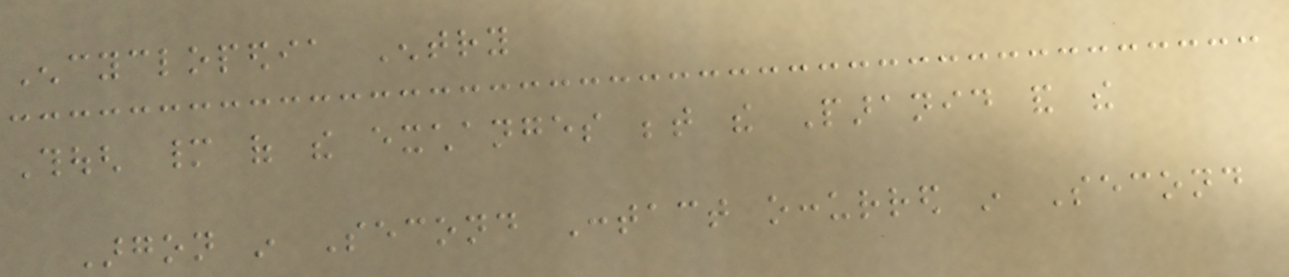Encyclopedia Entry
Though many of the exchanges between the Paranid and the
Argon in Second Contact occurred in Second
